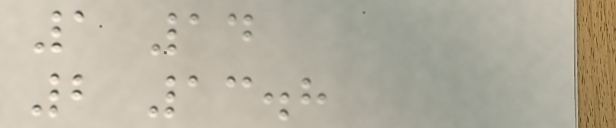1 14
2 13.8
